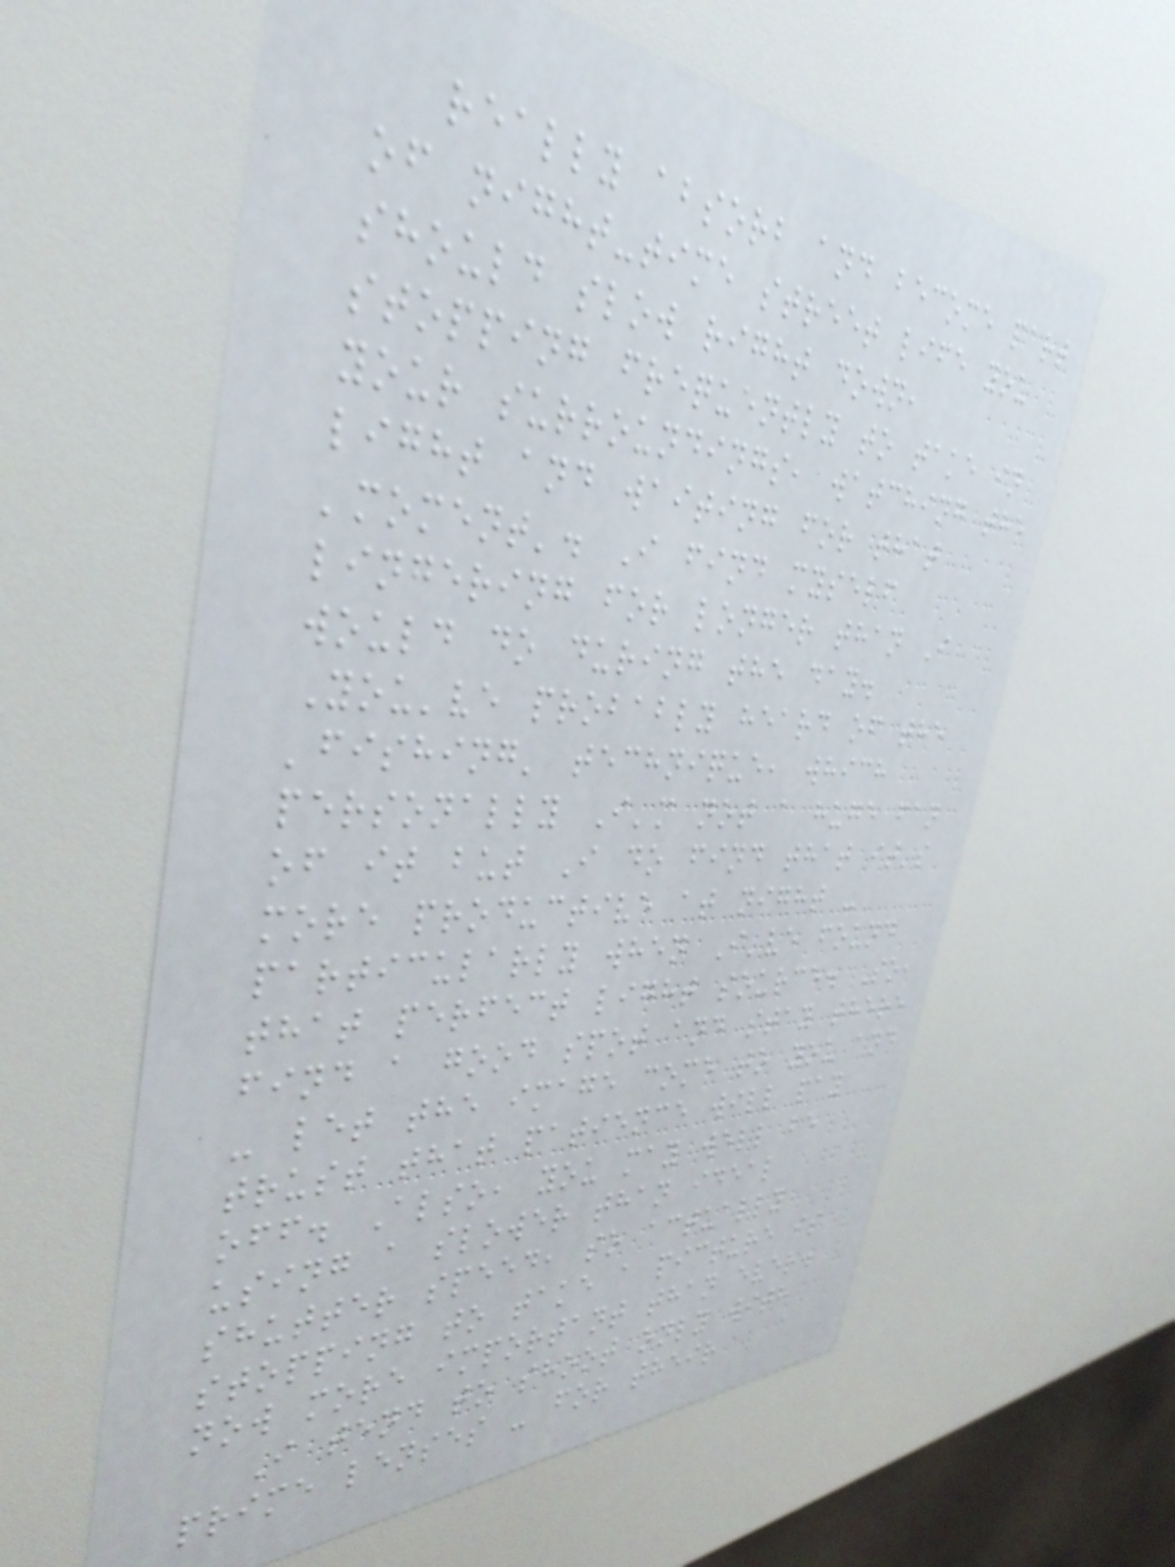really absorb and become part
of night-time street life you
should slow right down,
stopping frequently to take in
your surroundings, watching the
light and waiting for that
'moment'. I find myself
lingering for longer than I
would do during the day.
You've probably heard of the
'fishing' technique, which
personally I'm not a huge fan
of it but I do find that it's
more productive at night -
particularly when I've found
that perfect light source. So,
find a good spot and stay there
- let the image come to you and
trust that patience will pay
off. Also, you may well be
using a slower than ideal
shutter speed, so actually
stopping to take a picture is
now more important than ever.
I tend to shoot only with
prime lenses - for their
